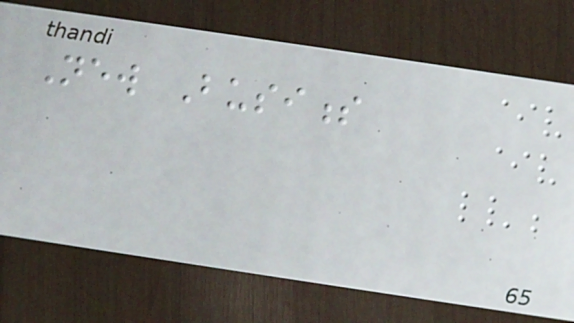New Business
